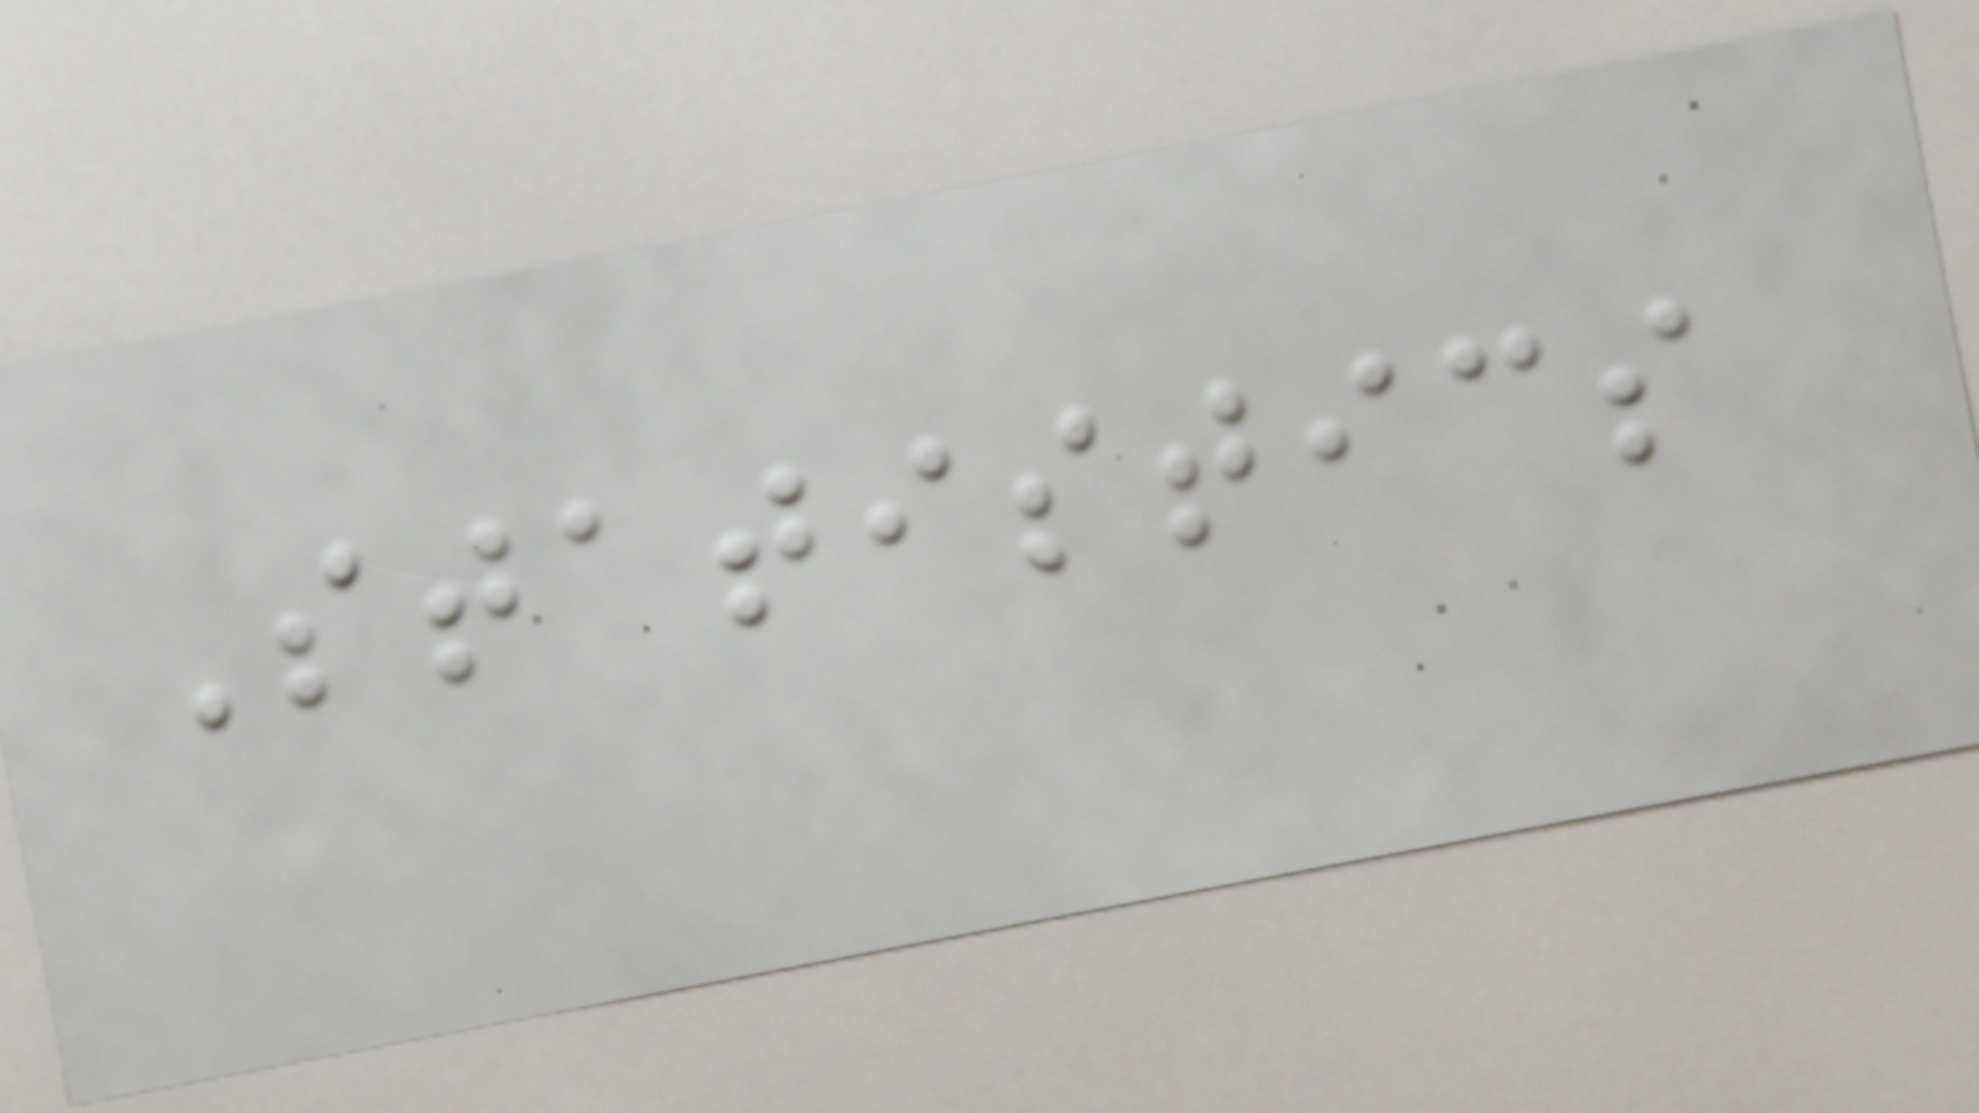Statistics
